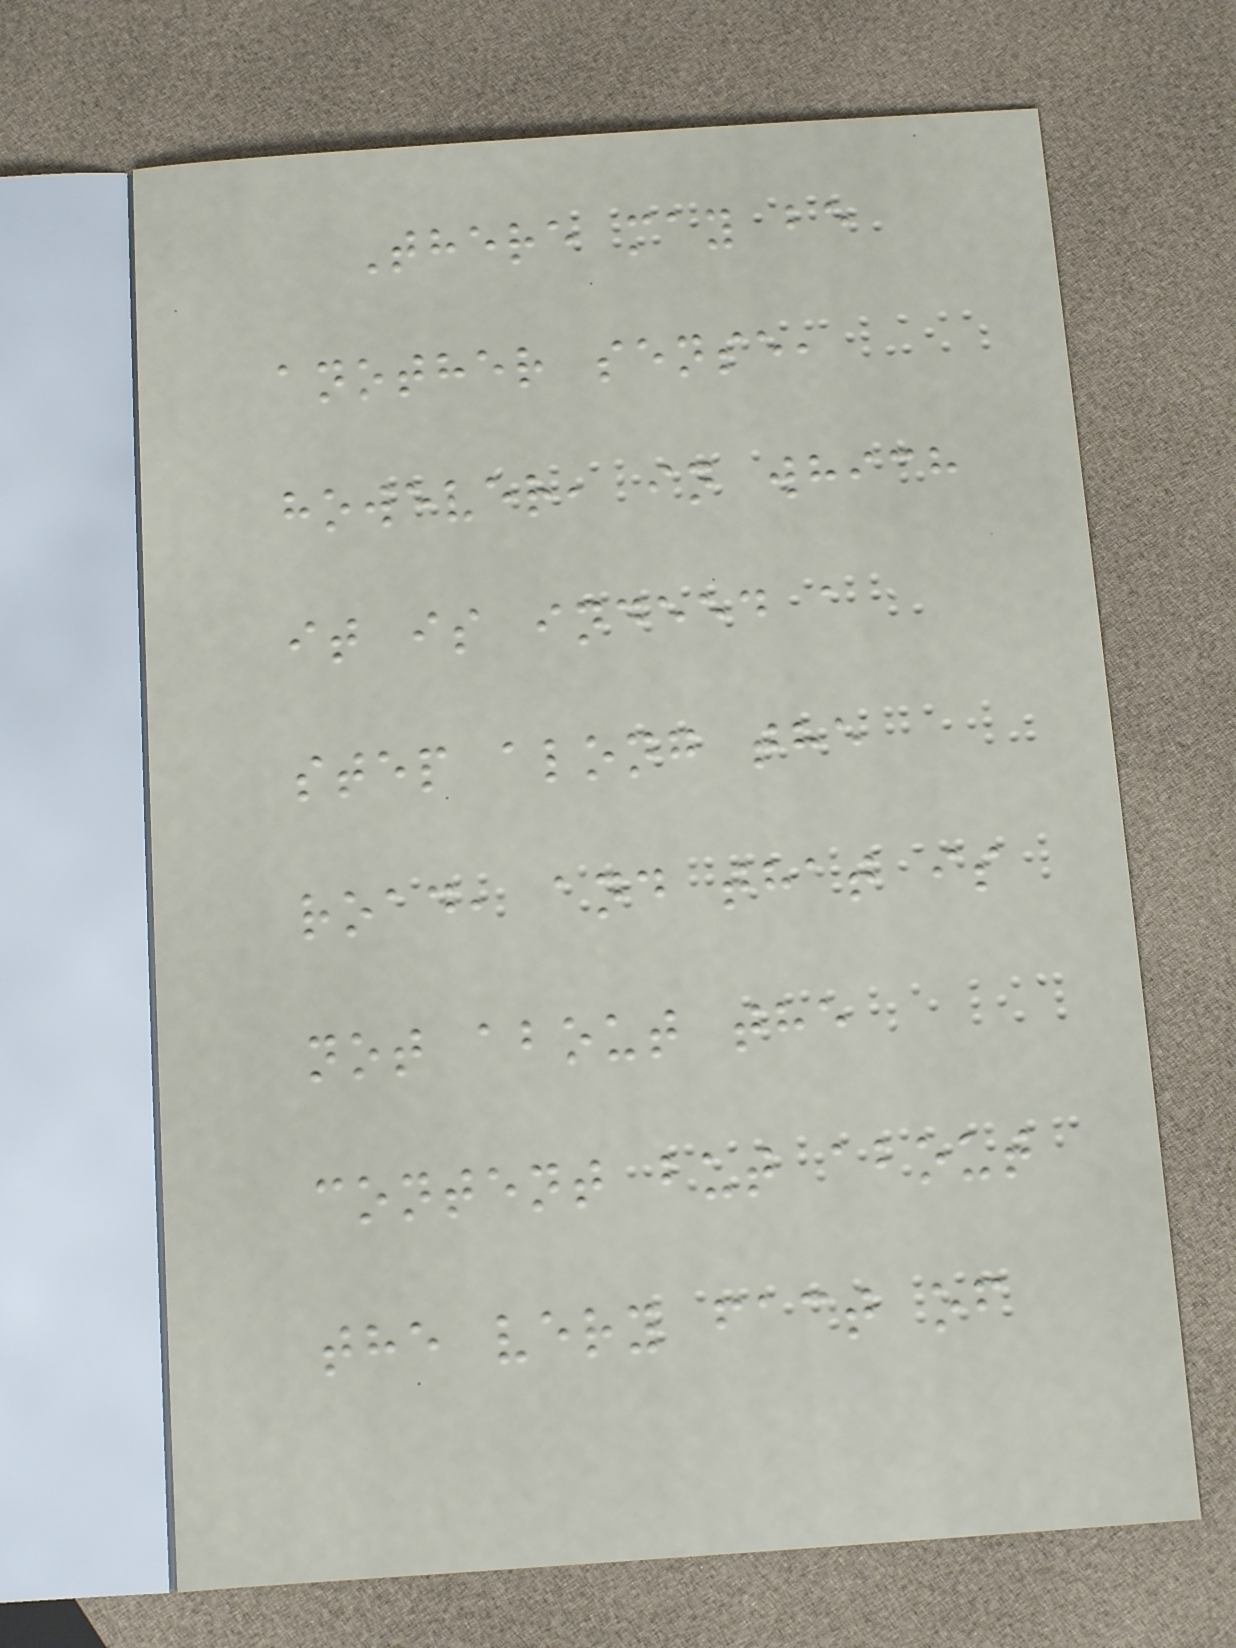There may be
another sense,
however, in which
it is indeed a
step along the
road, and that is
not about the
content but about
the very fact of
